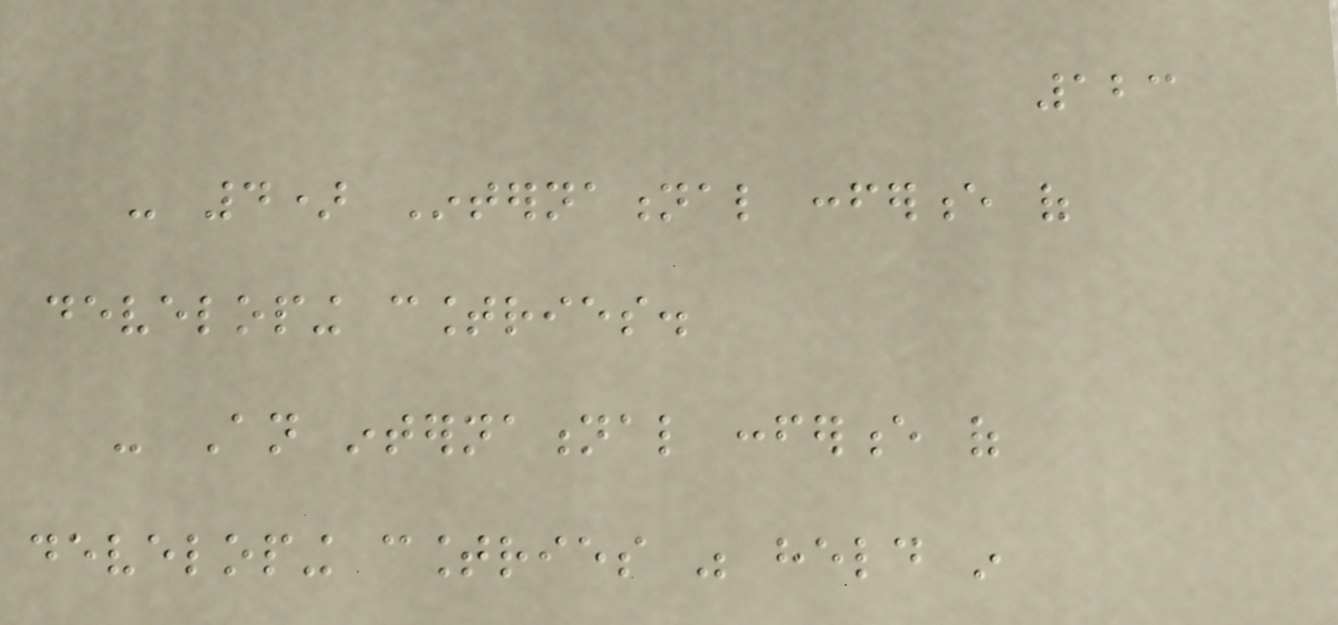123
- 4) International conference of
developing countries.
- An international conference of
developing countries was held in
